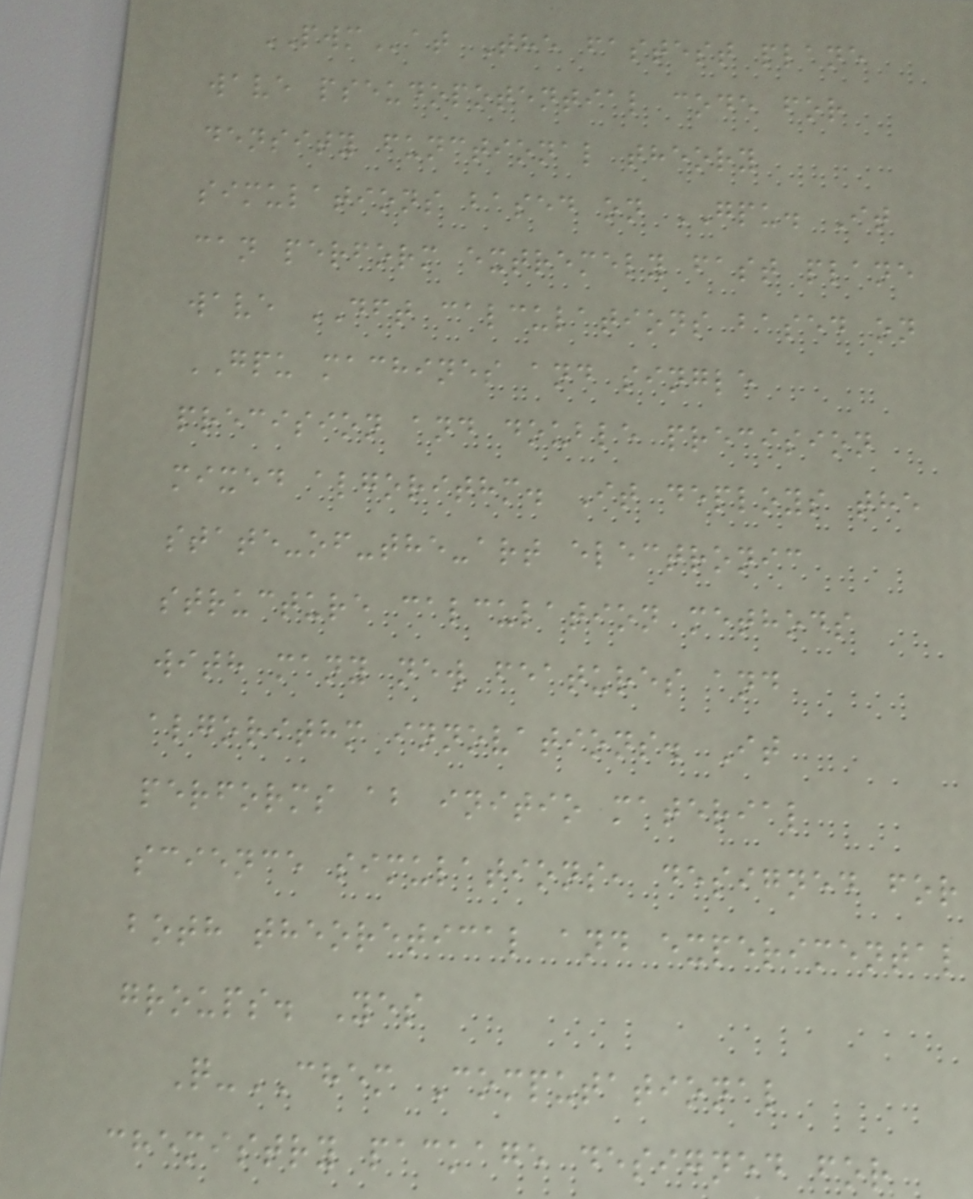PWMat The fastest plane
wave pseudopotential code for
density functional theory
simulations based on GPU. It
can perform extremely fast plane
wave DFT calculations based on
GPU machines and single
precision and double precision
mixed algorithm. It deploys the
state-of-the-art electronic
structure calculation methods
with many new features and
algorithm innovations. It
performs ab initio material
science simulations, designed for
both theoretical and experimental
groups. Yes
Q-CHEM Computational
chemistry package designed for
